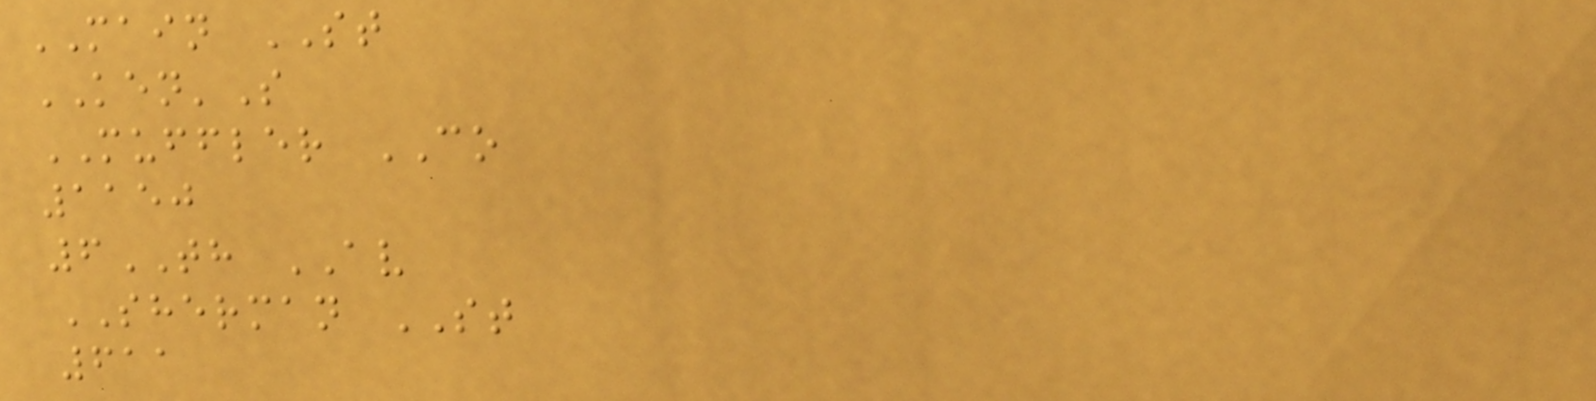MAIN ST
KEN'S
MUFFLER CO
1150
6TH AV
SHERMAN ST
611
